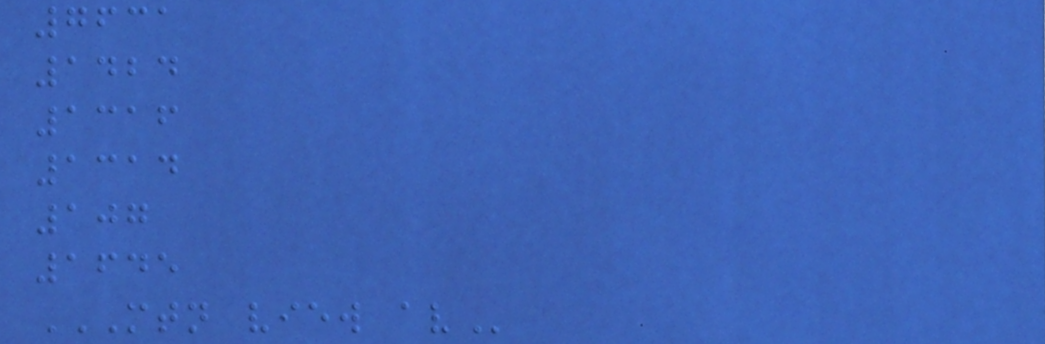7631
1424
1316
1314
107
1645
MTN VIEW AV
